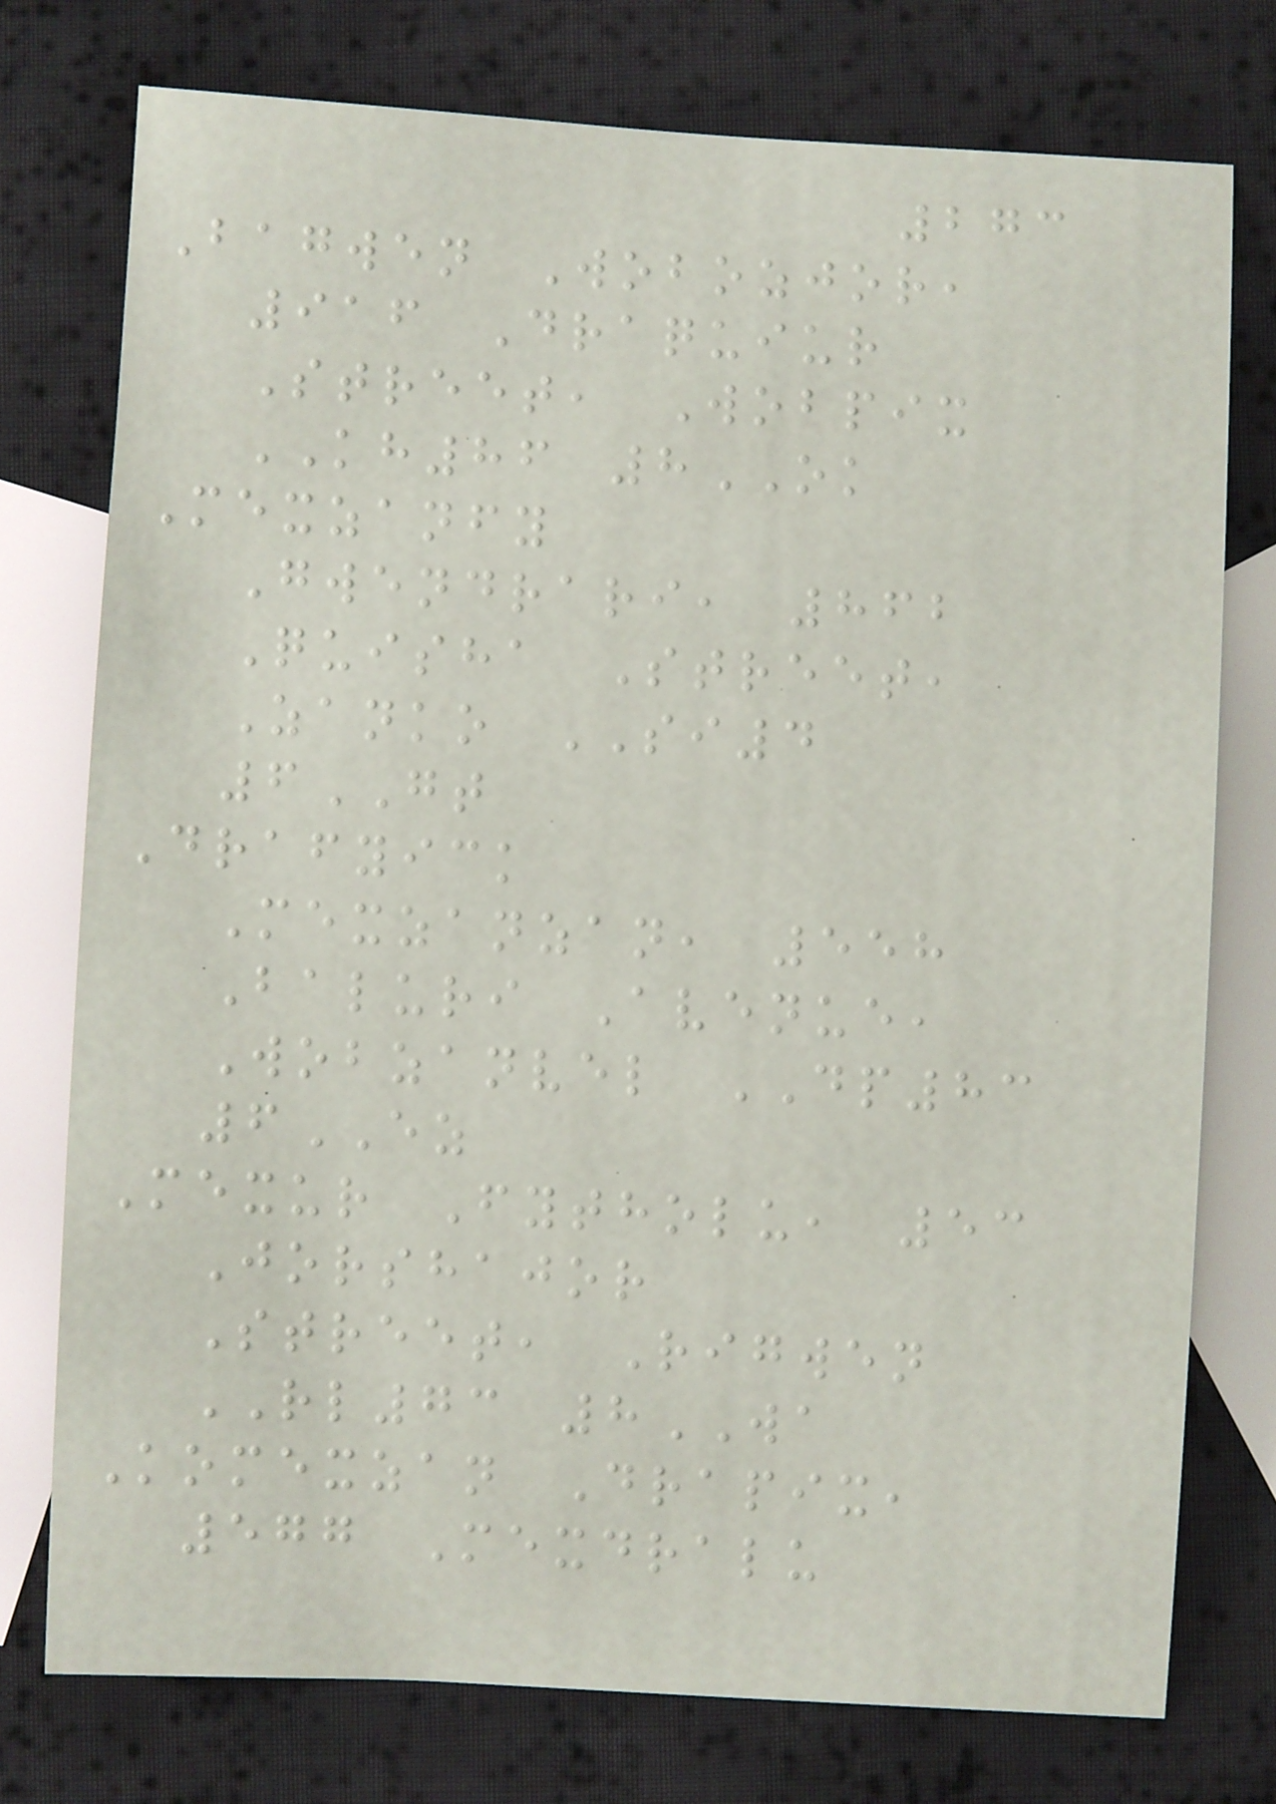273
Bagwen Wobozjor,
916 Draquiur
Street, Wobpix
KH86 8OK
Mexzanfy
Gwendrari, 862
Quisha Street,
Zanko SI4
6GT
Drafyick
Mexzanzan, 558
Baluri Avenue,
Wobzanvel DP83
6EZ
Mexur Fytholu, 53
Jorshajor
Street, Rigwen
RL73 8WA
Komexzan Drapix,
577 Mexdralu
